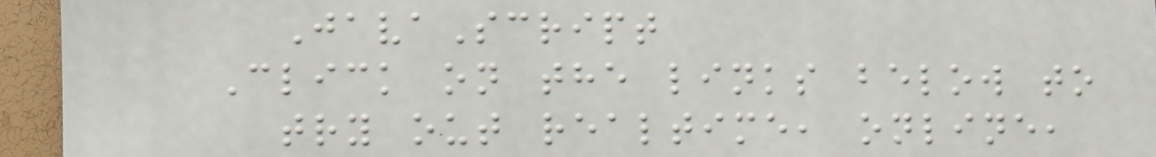JavaScript
Click on the links below to
try out realtime, online,
